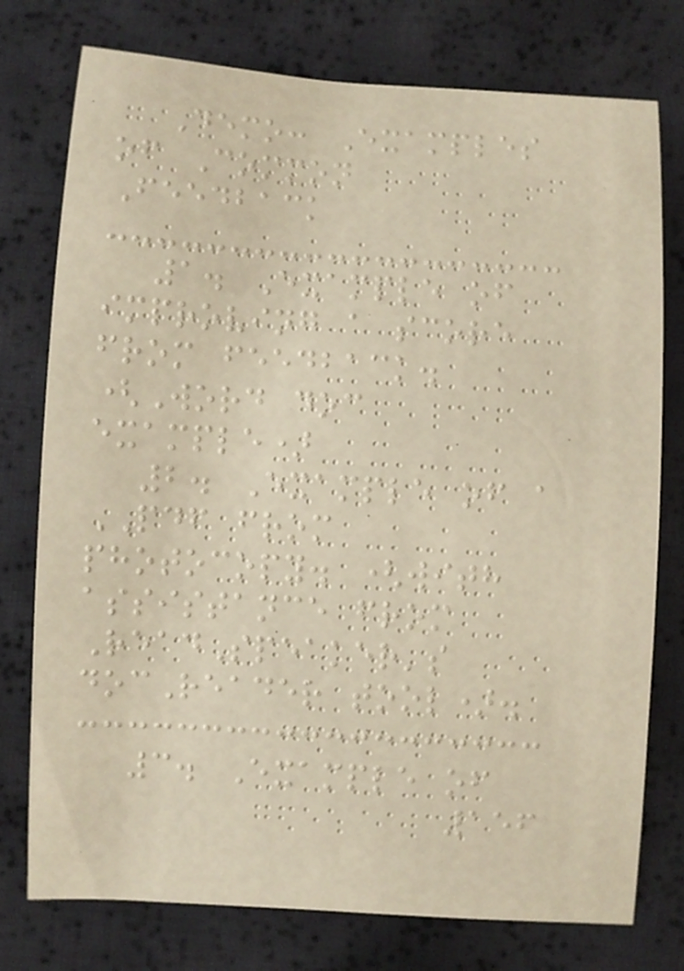Demo: Examples
of Common
Feedback
1. Example of
improving a score
from feedback.
(Word doc
example)
2. Example of a
PDF from
photocopy. (with
assistance from
ReadSpeaker's
docReader tool).
3. Example of
156
